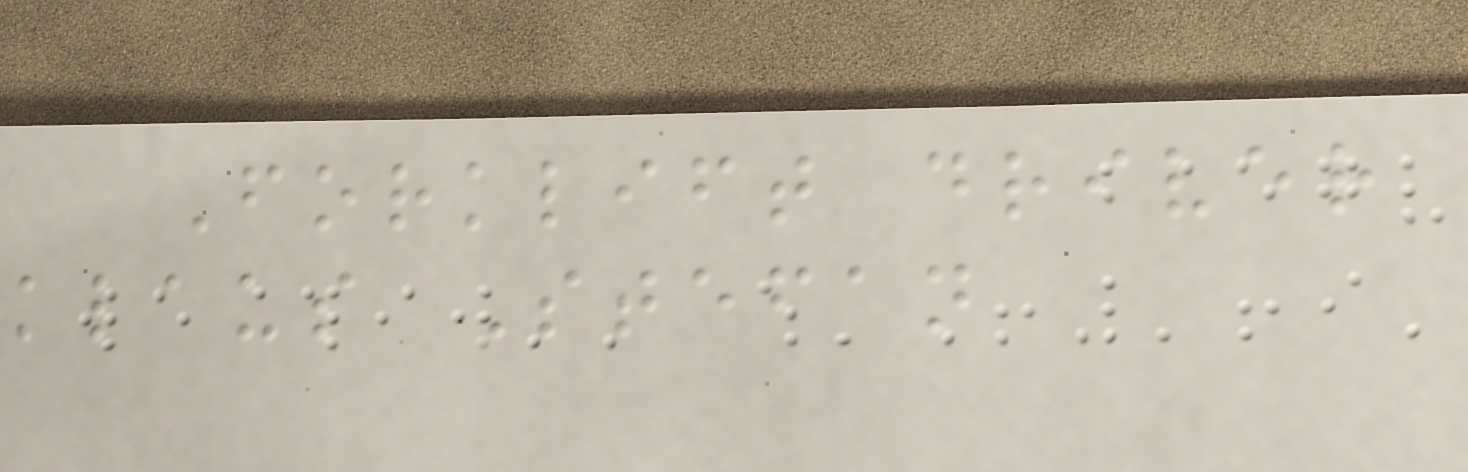Forklift driver
klaus Stefan
